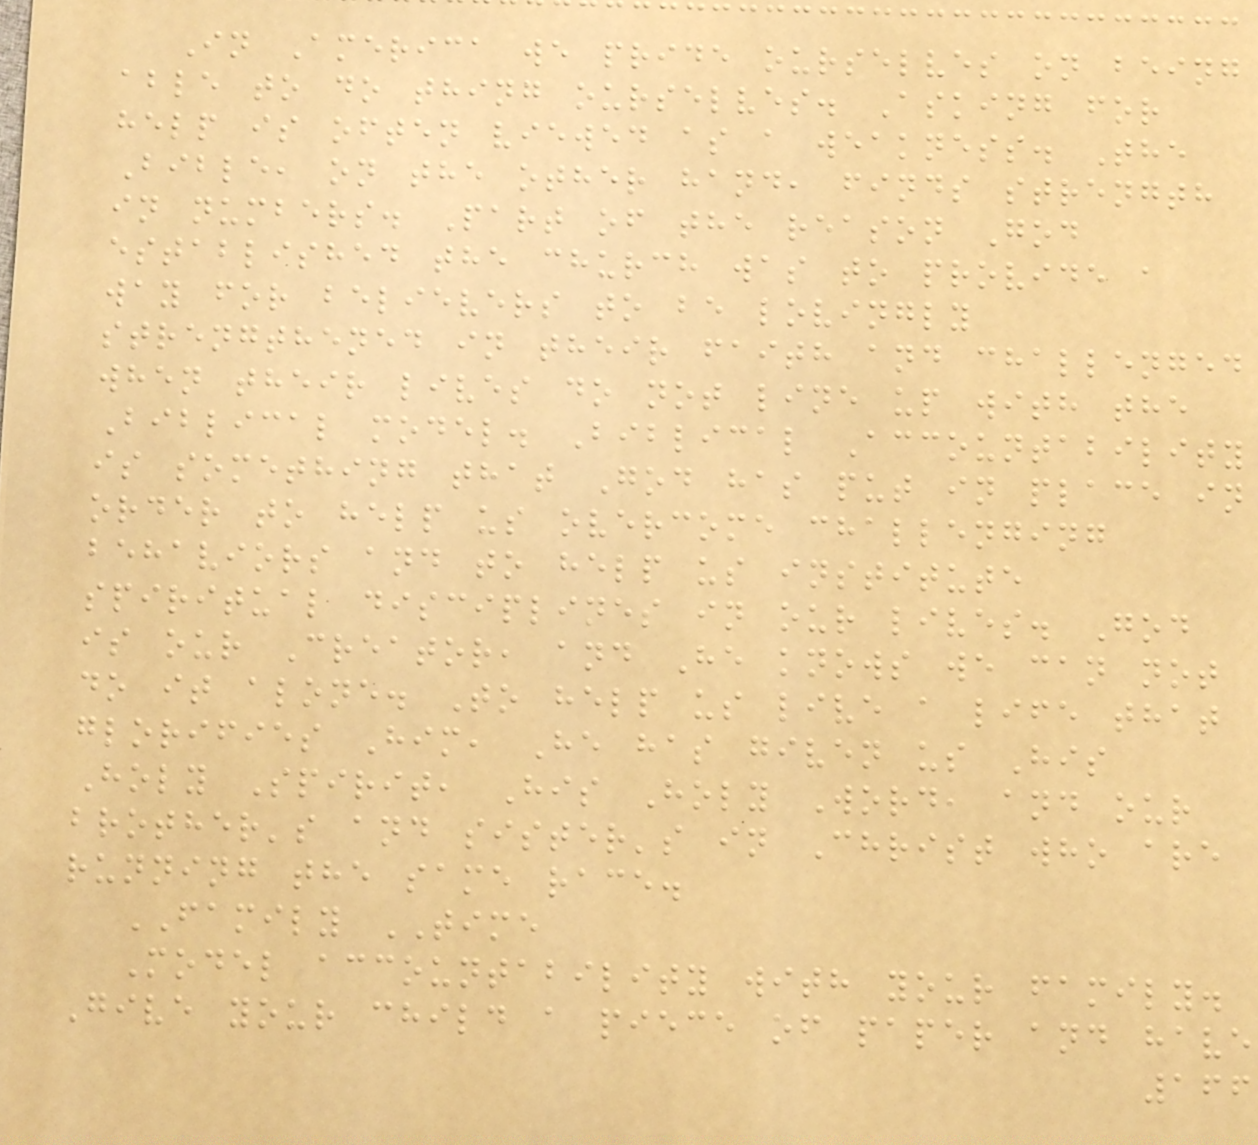In America we pride ourselves on being
able to do thing ourselves. Asking for
help is often viewed as a weakness. The
Bible, on the other hand, finds strength
in numbers. Part of the reason God
established the church was to provide a
way for believers to be lovingly
strengthened in their faith and challenged
when their lives do not line up with the
Biblical model. Biblical Accountability
is something that God has put in place in
order to help us overcome challenging
behaviors and to help us institute
spiritual disciplines in our lives. God
is our Creator, and He knows we can not
do it alone. To help us live a life that
glorifies Him, He has given us His
Holy Spirit, His Holy Word, and our
brother's and sister's in Christ who are
running the same race.
FAMILY TIME
Model accountability with your family.
Give your child a piece of paper and have
166
